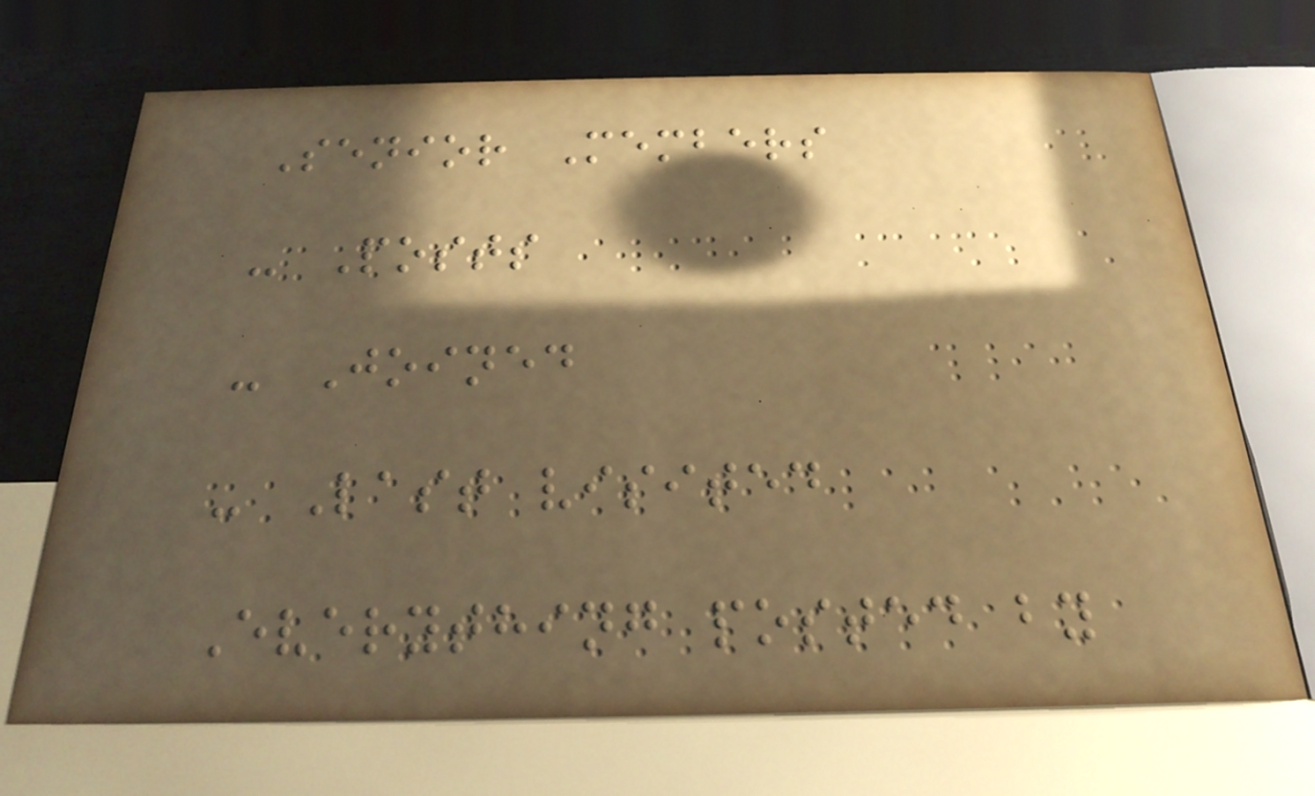Senior Members
- Posts
- Joined
- Last visited
Everything posted by
